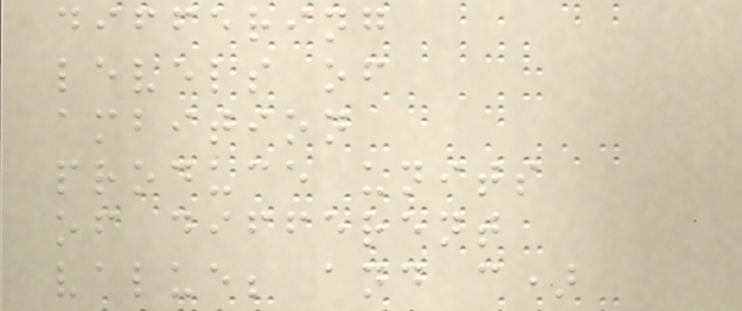differing
levels of
ambition
produce units
of different
value; and c)
